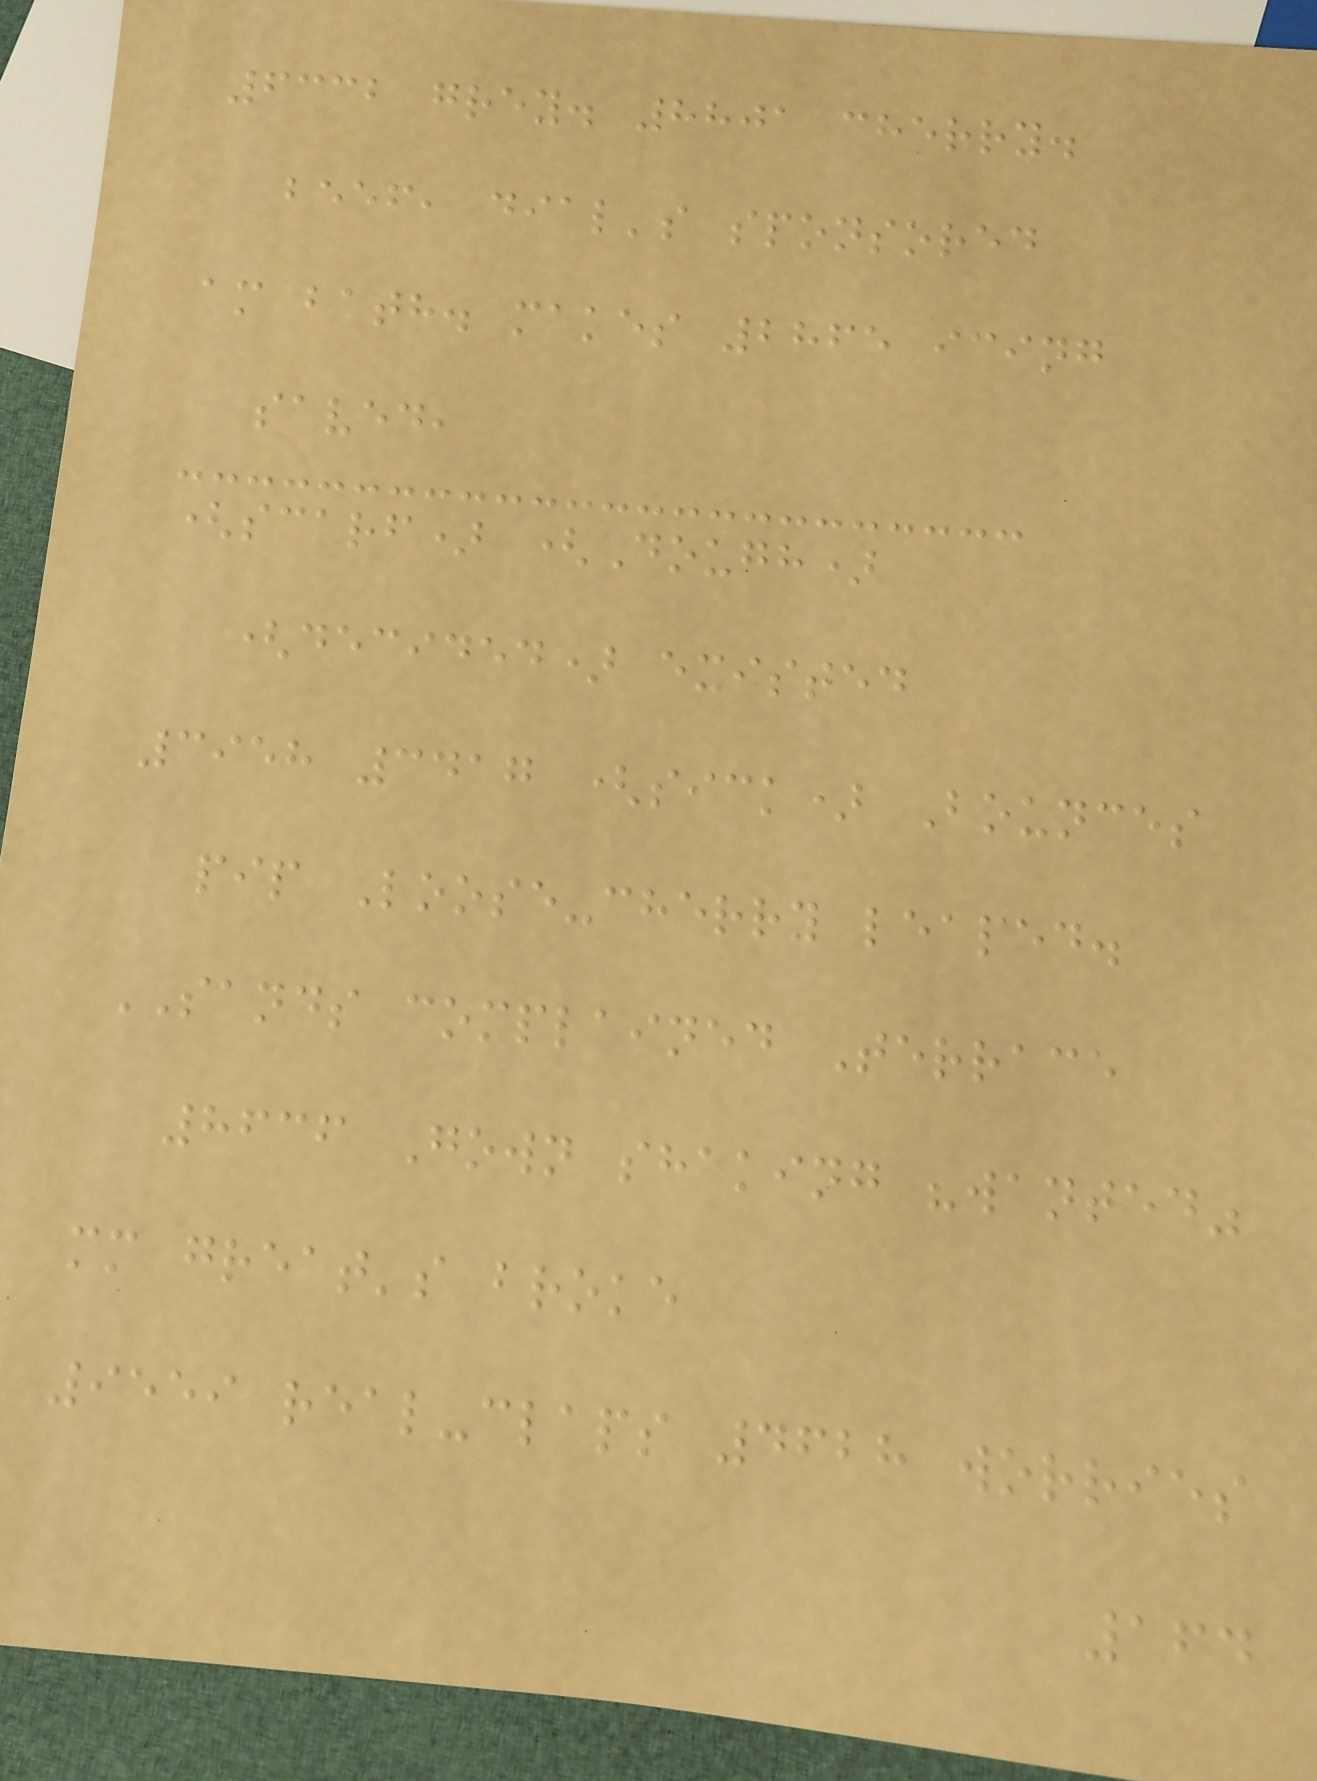6332 grey. 8801 cherry.
beef, dial's sponsored
am bath. makes 2865 icing
saved,
(scarf) (Dough)
(decided) existed
3958 3417 (sick) Bounces
pip Loose-cherry leaped.
SANDS complained Terrace
8636 Gown shaking "wanted"
mm great's broke
9559 real-claps 4628 worries
164
